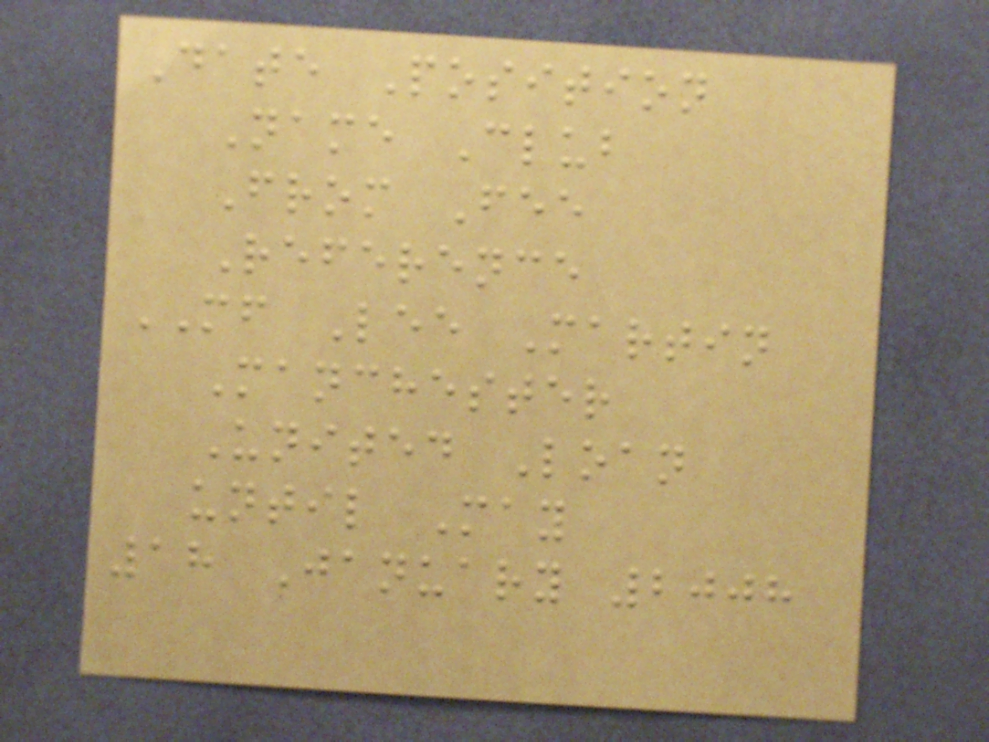Date Position
Name Club
From Fee
Reference
MF Lee Martin
Manchester
United Loan
until May
18 January 2008
